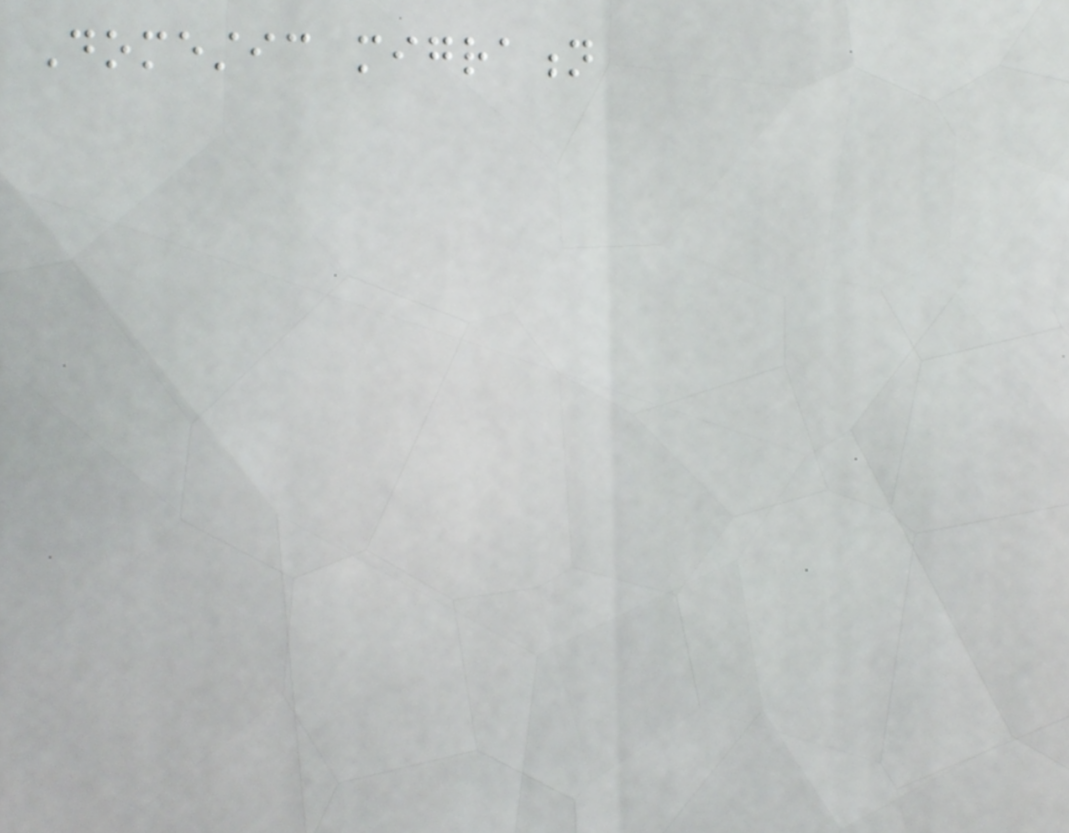Domestic migration
